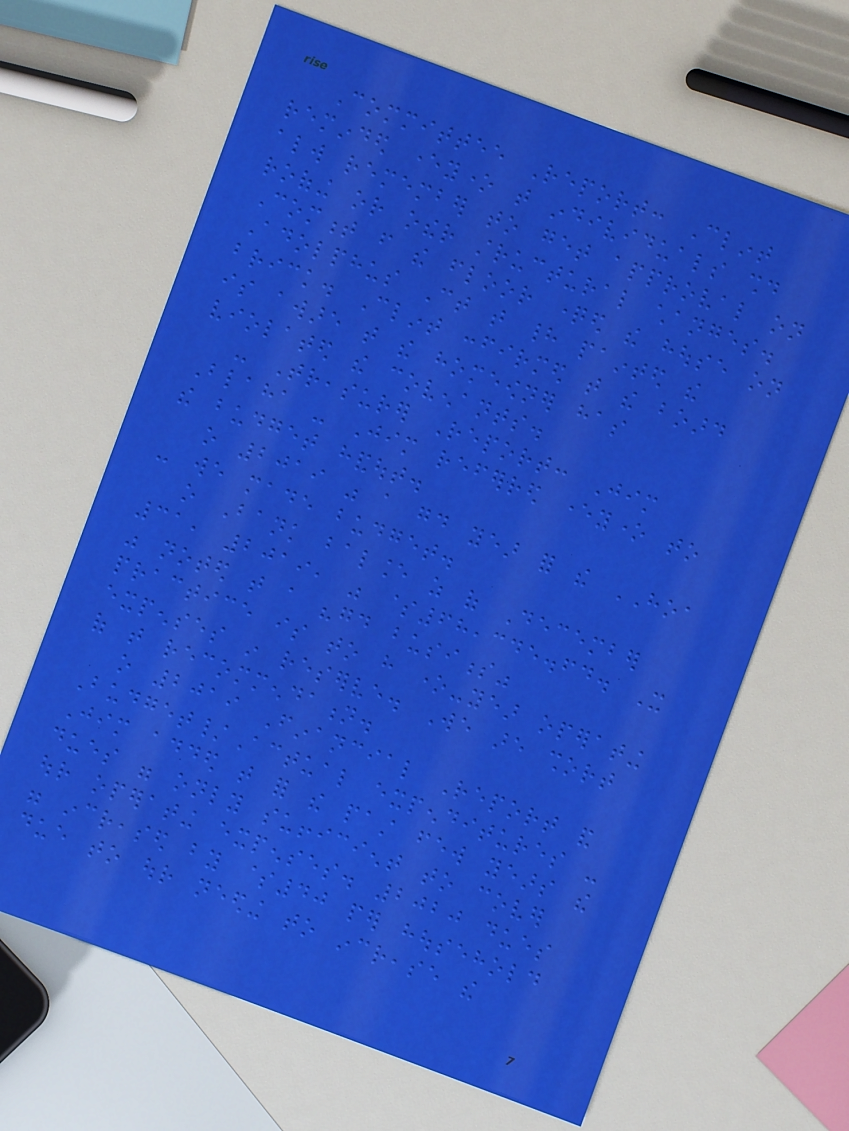Committee Report: Clint
reminded everyone that individuals should
always remember to get approval on
roofing or other structural changes.
Comment from the floor questioned the house on
Adolphus Ct that had painted the
brick. Clint confirmed that the board
is aware that the homeowner has
violated the covenants.
- Treasurer Report: Jim
Blaha - Jim referred everyone to
the budget handout.
o 2019 was a good year for the HOA
- we made budget.
o Bank balance as of December
31, 2019, was $68,345.64. It
was noted that a "good business"
practice is to have one-year operating
expenses in reserve. We are short
of that recommendation.
o 2019 Financial Report and
Budget/Actual expenditures -
Jim added that for the past few years the
dues were only sufficient to cover
our operating expenses. 2020 dues
were increased by $40 per household
due to our needing to increase the
